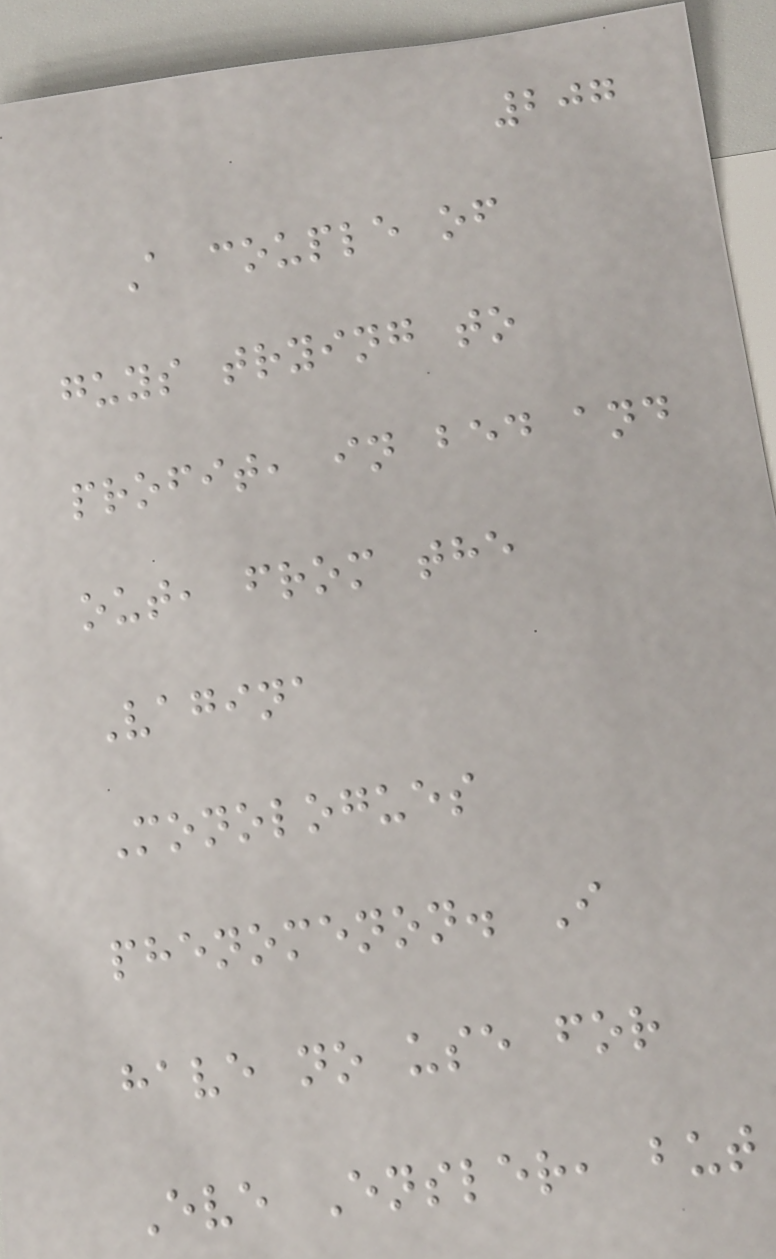207
A couple of
guys trying to
profit, in bed and
out, from the
Vagina
Monologues
phenomenon. I
have no use for
Eve Ensler, but
